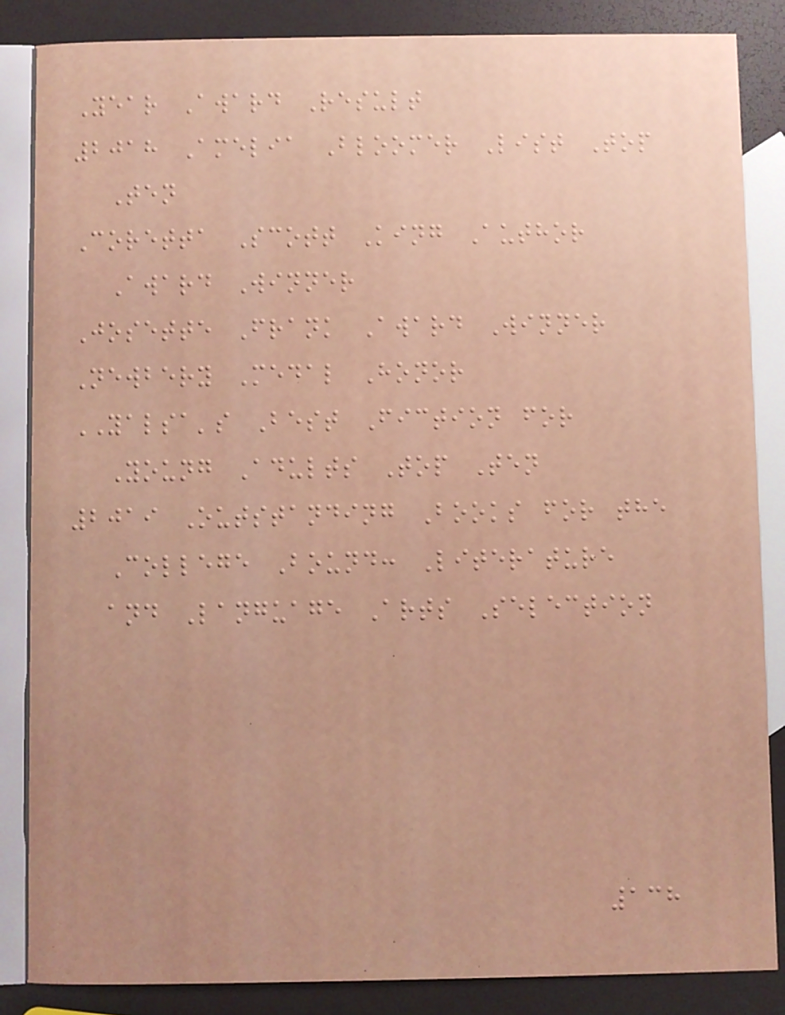Year Award Result
2018 Amelia Bloomer List Top
Ten
Coretta Scott King Author
Award Winner
Josette Frank Award Winner
Newbery Medal Honor
YALSA's Best Fiction for
Young Adults Top Ten
2019 Outstanding Books for the
College Bound: Literature
and Language Arts Selection
138
